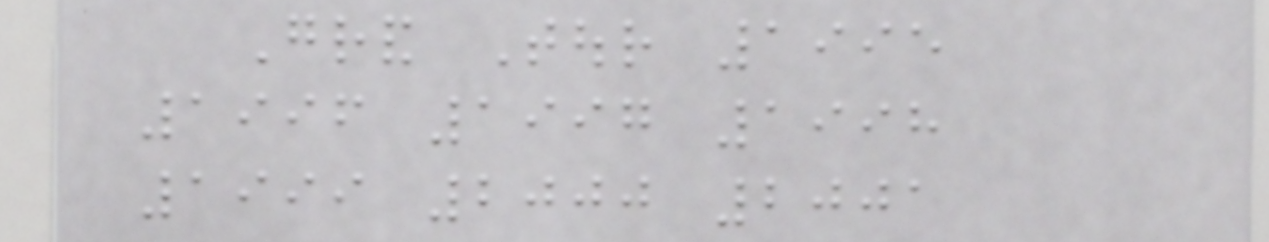Grand Tour 1995
1996 1997 1998
1999 2000 2001
